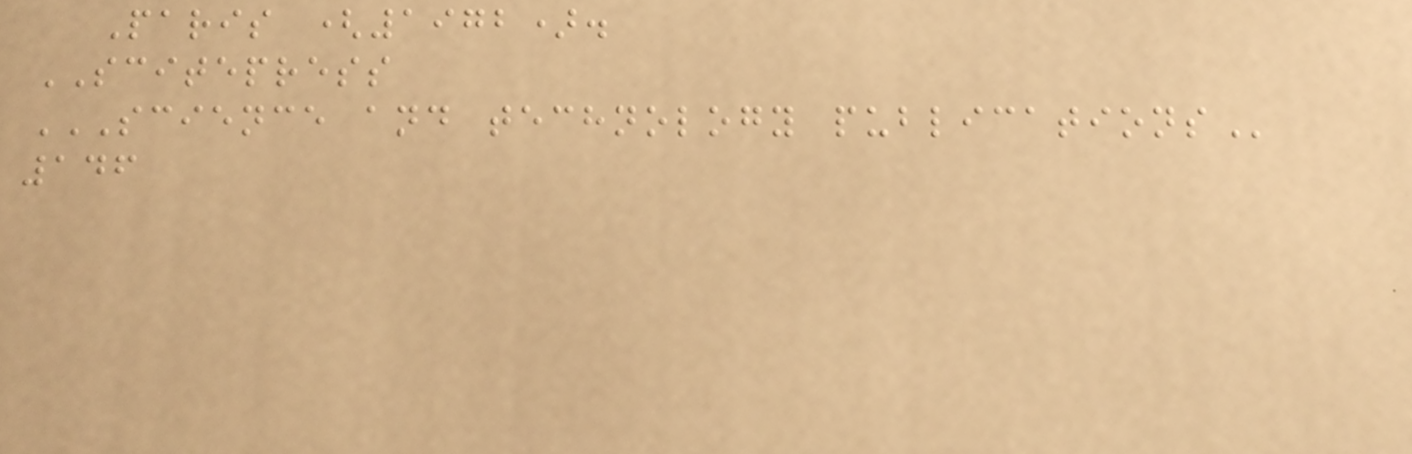Paris (1972).
SCITEPRESS
SCIENCE AND TECHNOLOGY PUBLICATIONS
146
